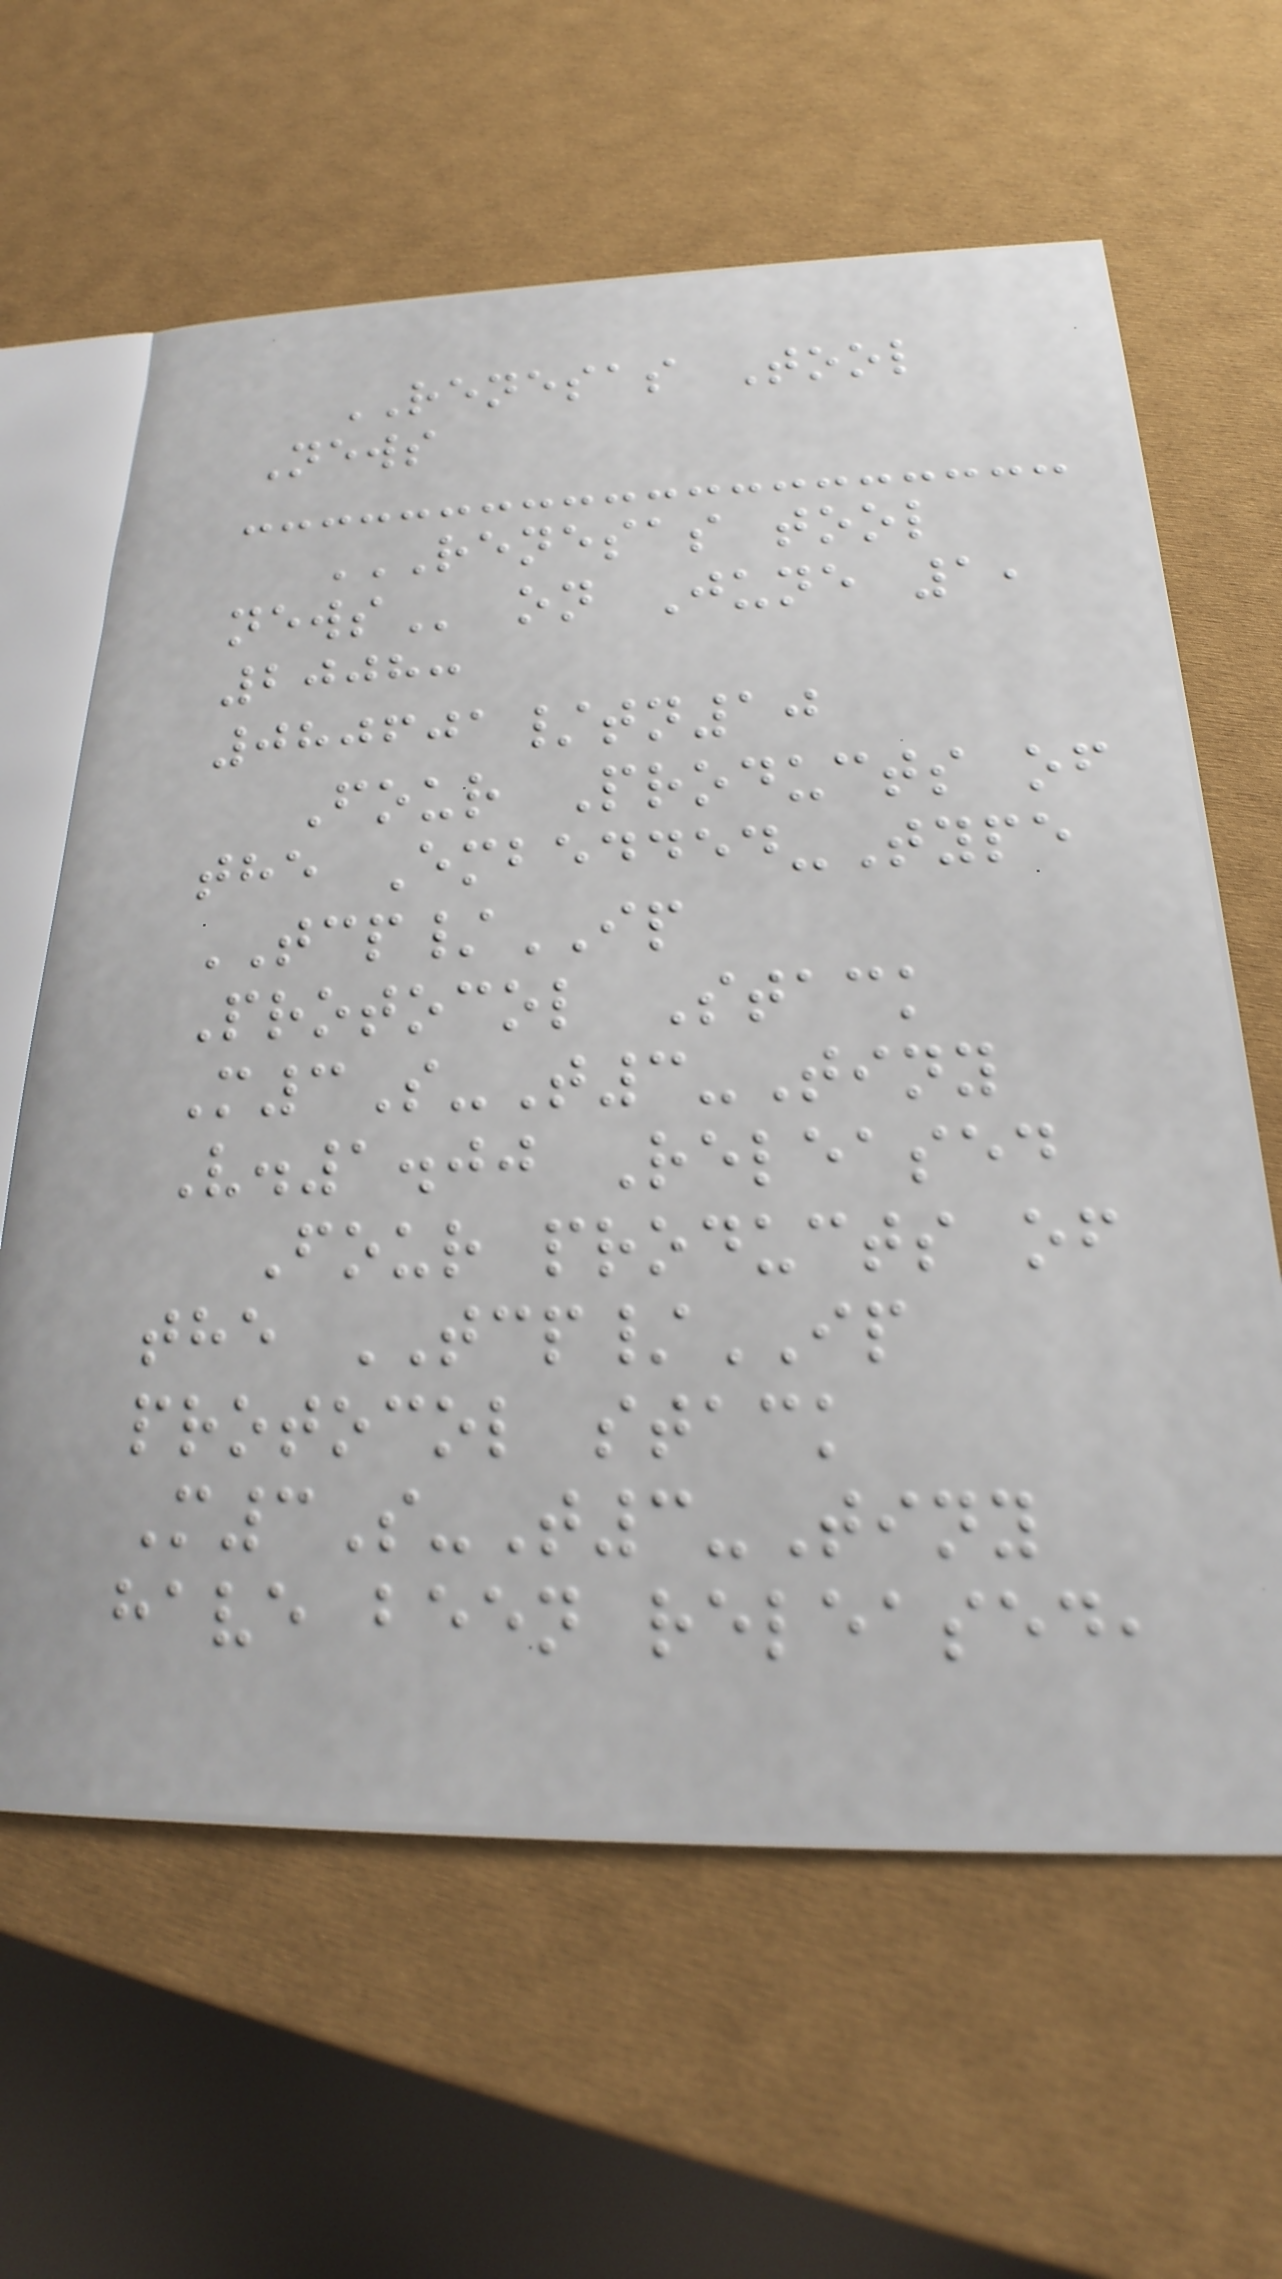RENESAS Tool
News
RENESAS TOOL
NEWS on June 1,
2008:
080601/tn10
Four Products of
the Embedded-Type
TCP/IP
Protocol Stack
M3S-T3-Tiny
V.1.00 Released
Four products of
the TCP/IP
protocol stack
M3S-T3-Tiny
have been released,
